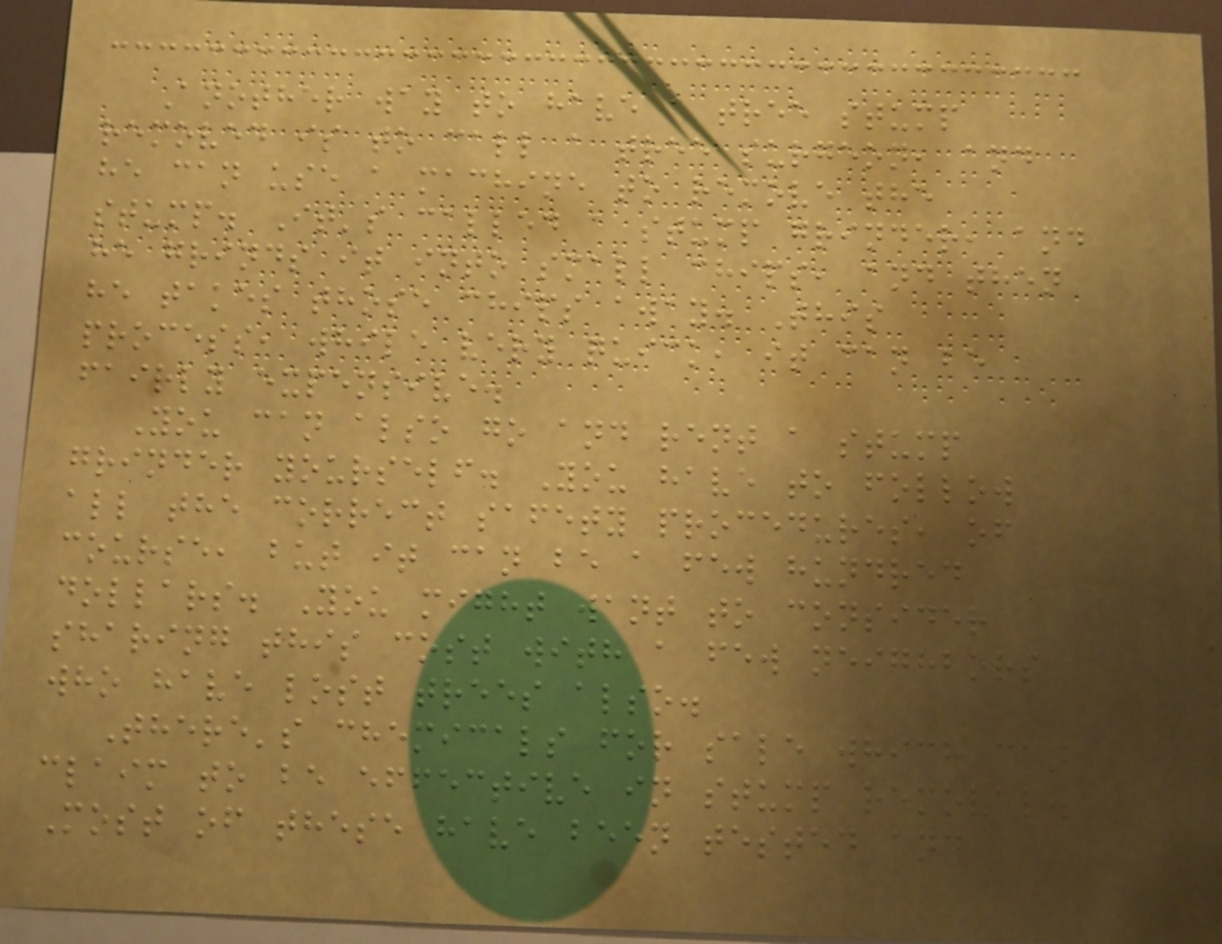Another way to have a tree stump
removed is to call a tree surgeon, and
he can use a machine to remove the
stump. It's called a stump grinder, and
he grinds it into small chips, and then
he takes those chips away. This
process, while very quick, it can be
fairly expensive.
You can also go and rent a stump
grinder yourself. You have to follow
all the correct safety procedures, of
course, but it can be a few hundred
dollars. You might want to consider
sharing this cost with a few neighbors
who have lost trees also.
There's chemicals for sale which can
claim to be effective in stump removal.
Most of these have been tested and
